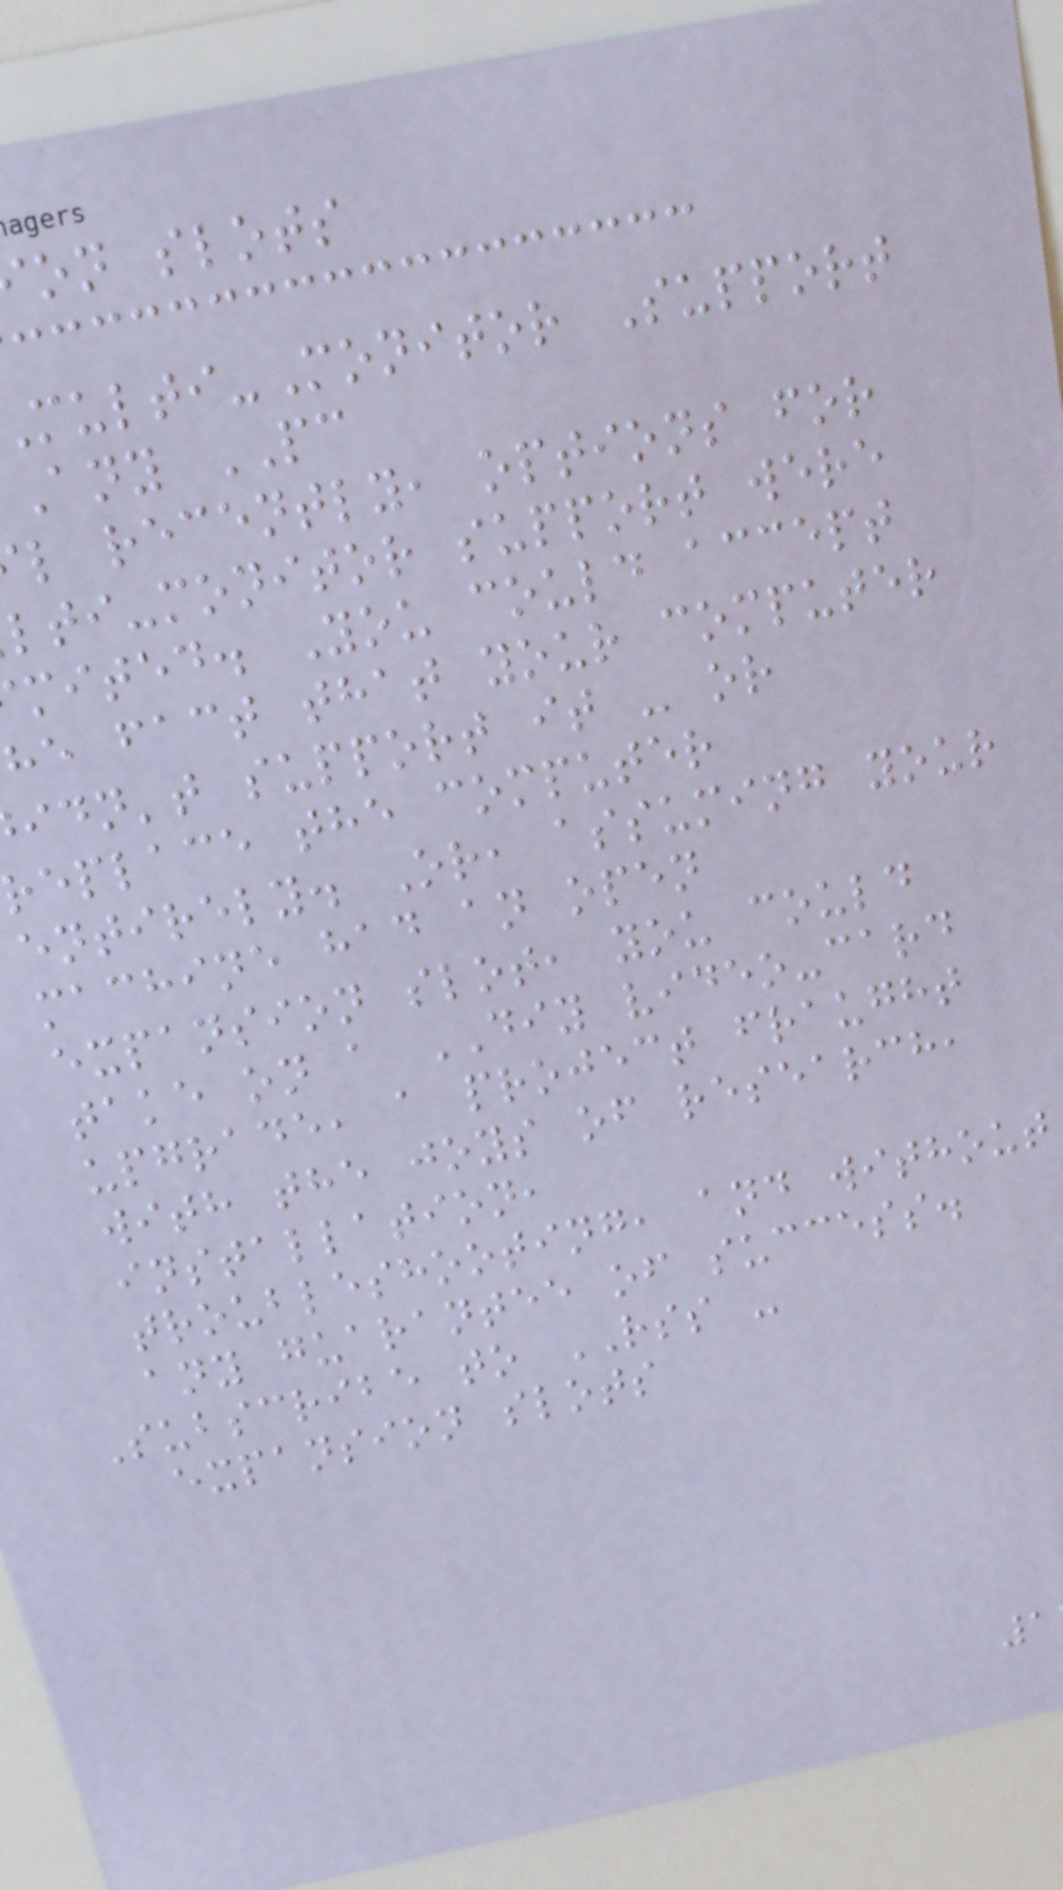on slots
ulti-Monitor Support
Any PC
l recently, options for
lti-monitor support were
mited. You could accept
he fact that your computer
idn't support it - or
replace the computer
entirely. Or, assuming your
machine had an open
expansion slot, you could
take on a DIY video-card
upgrade, a project fraught
with the joys of research,
installation,
troubleshooting, and without
any guarantee of success.
Subscribe to RSS -
expansion slots
